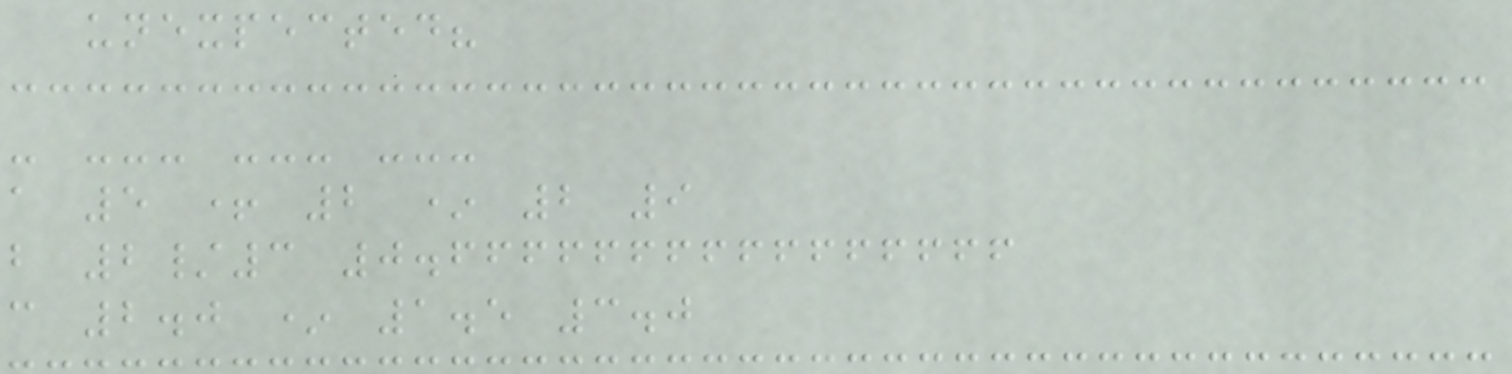unexpected?
- --- --- ---
a 5 + 2 * 2 9
b 2/3 0.6666666666666666
c 2.0 * 1.5 3.0
